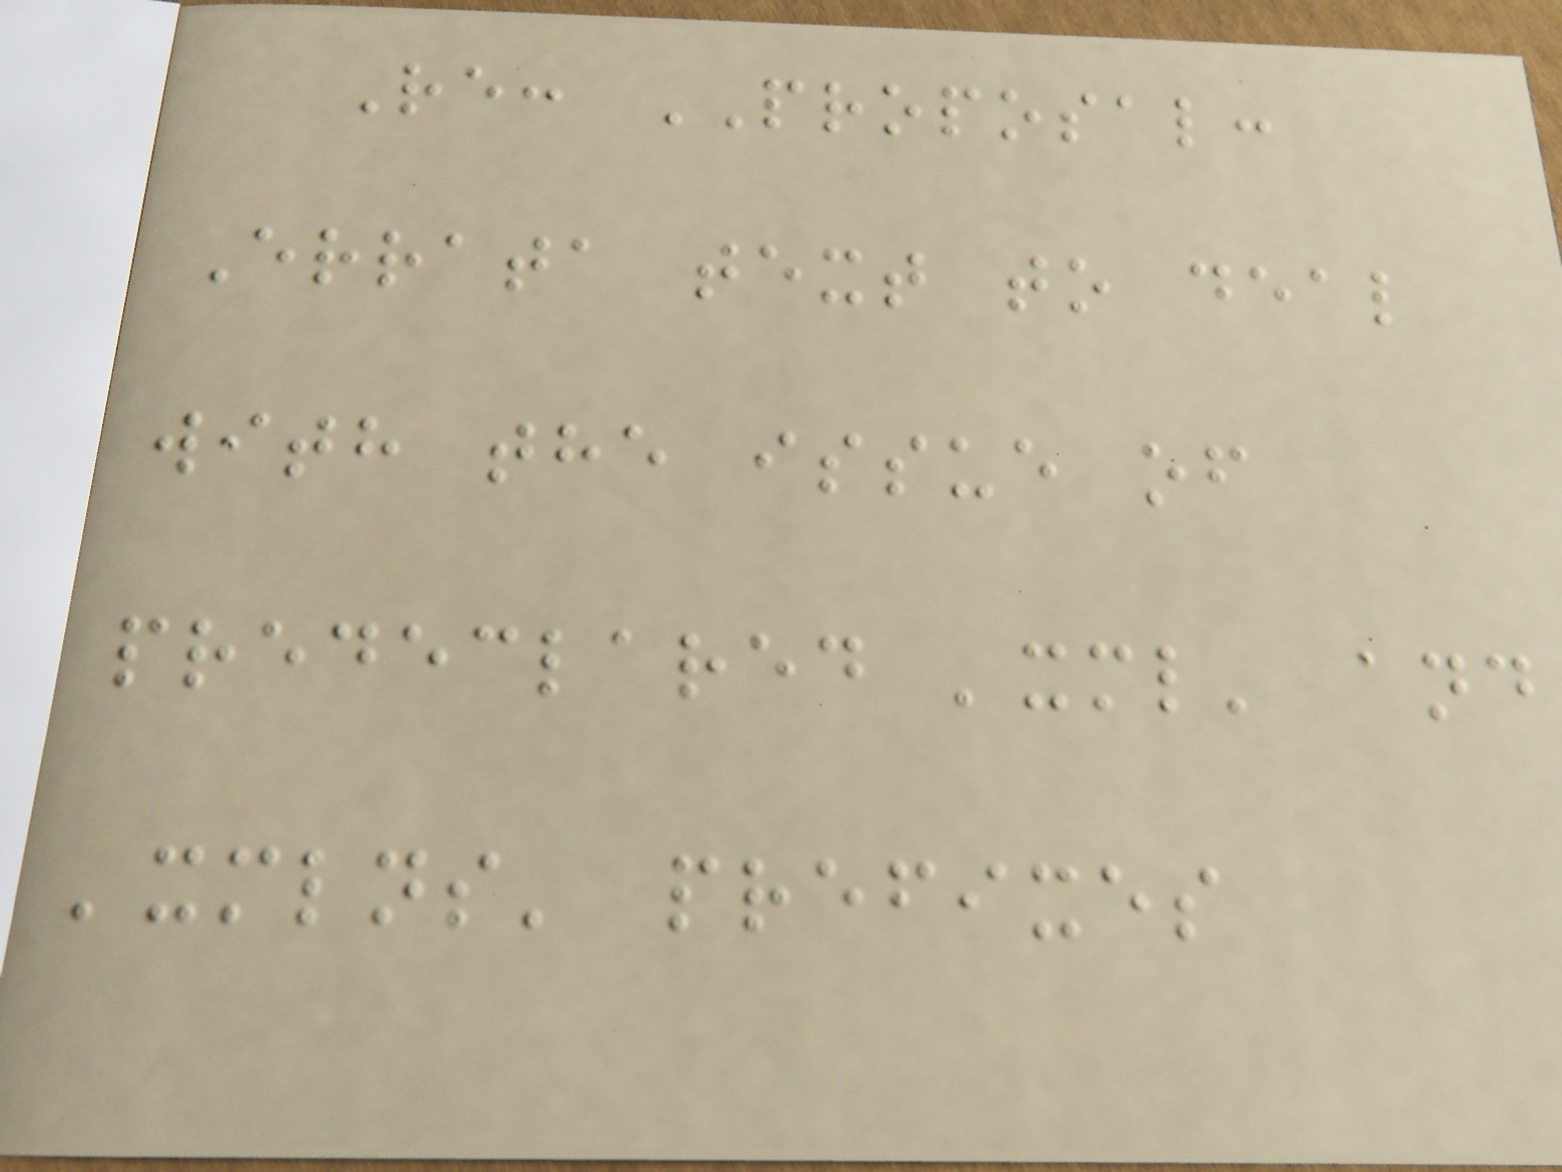Re: PROPOSAL:
Errata text to deal
with the issue of
predeclared 'xml' and
'xmlns' prefixes
